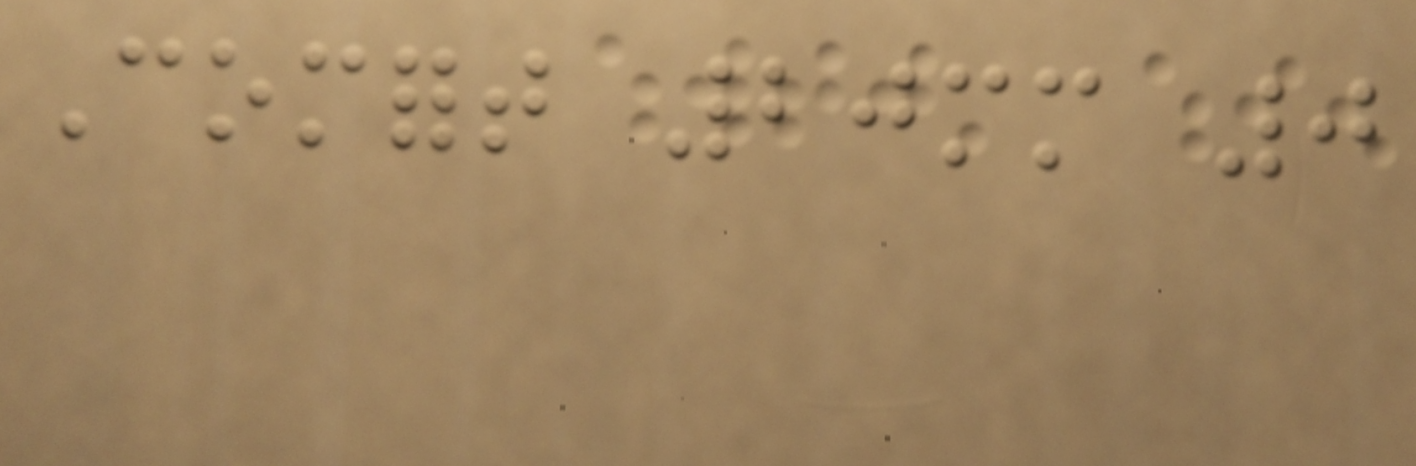Comfort 20mm 0
